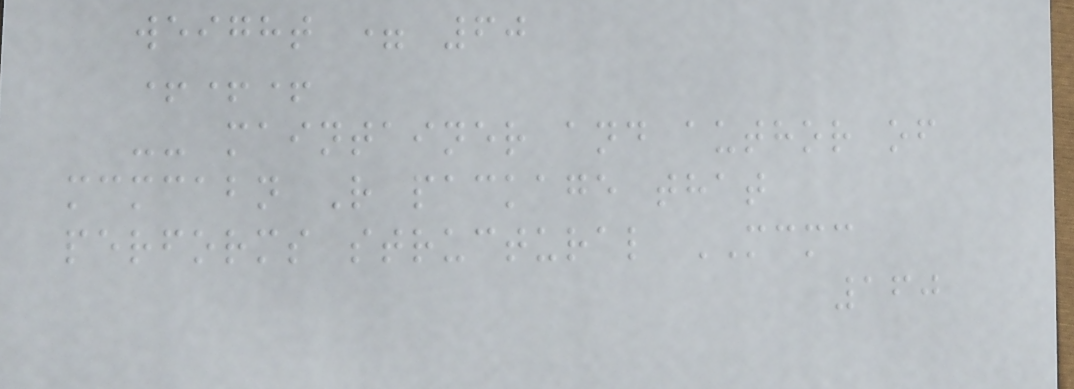weight = 60
+++
-- maintainer and author of
mcmcabn R package that
performs structural MCMC
160
